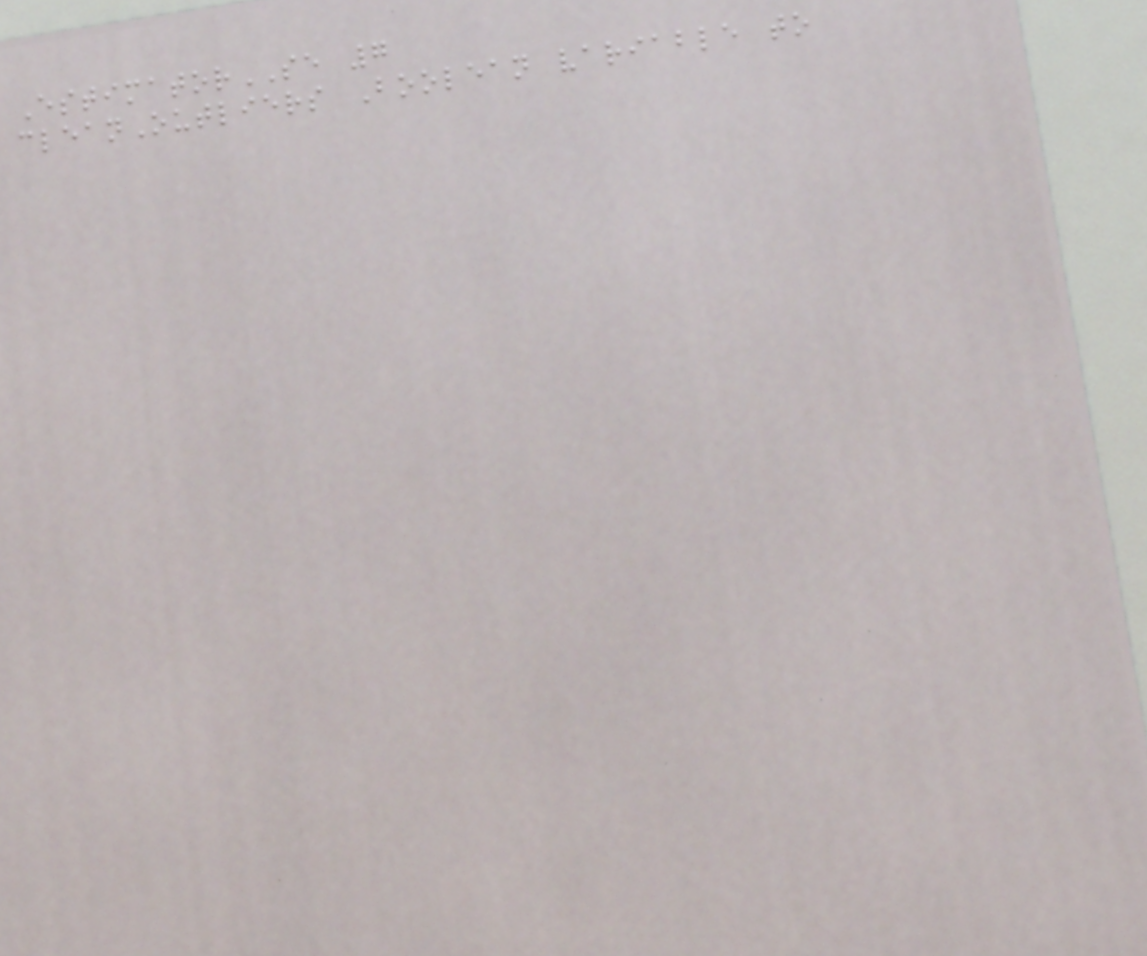EstimatorSE 7
cleanOutliers Boolean variable to
